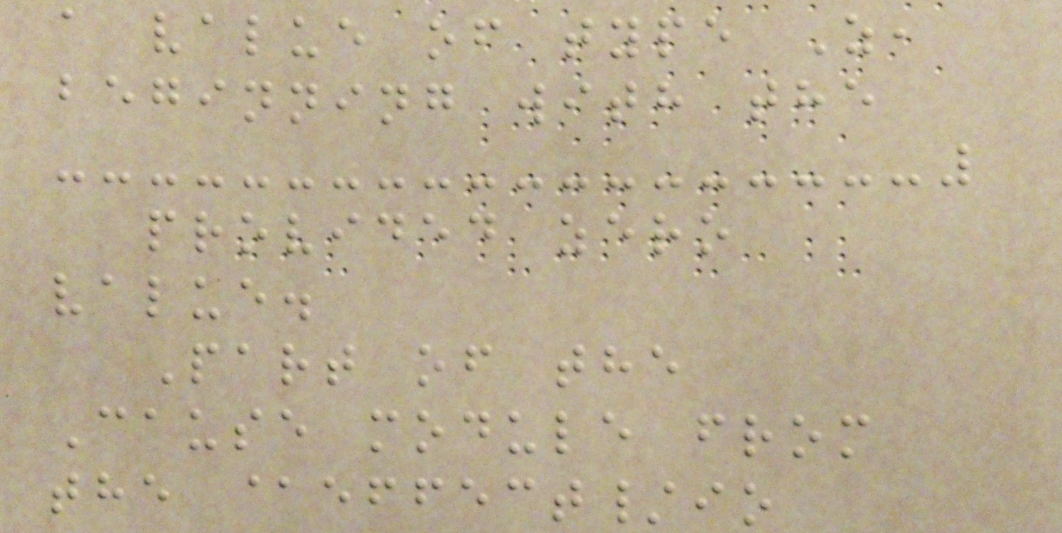a value of type Z,
beginning with the
provided zero
value.
Part of the
Cause module from
the @effect/io
